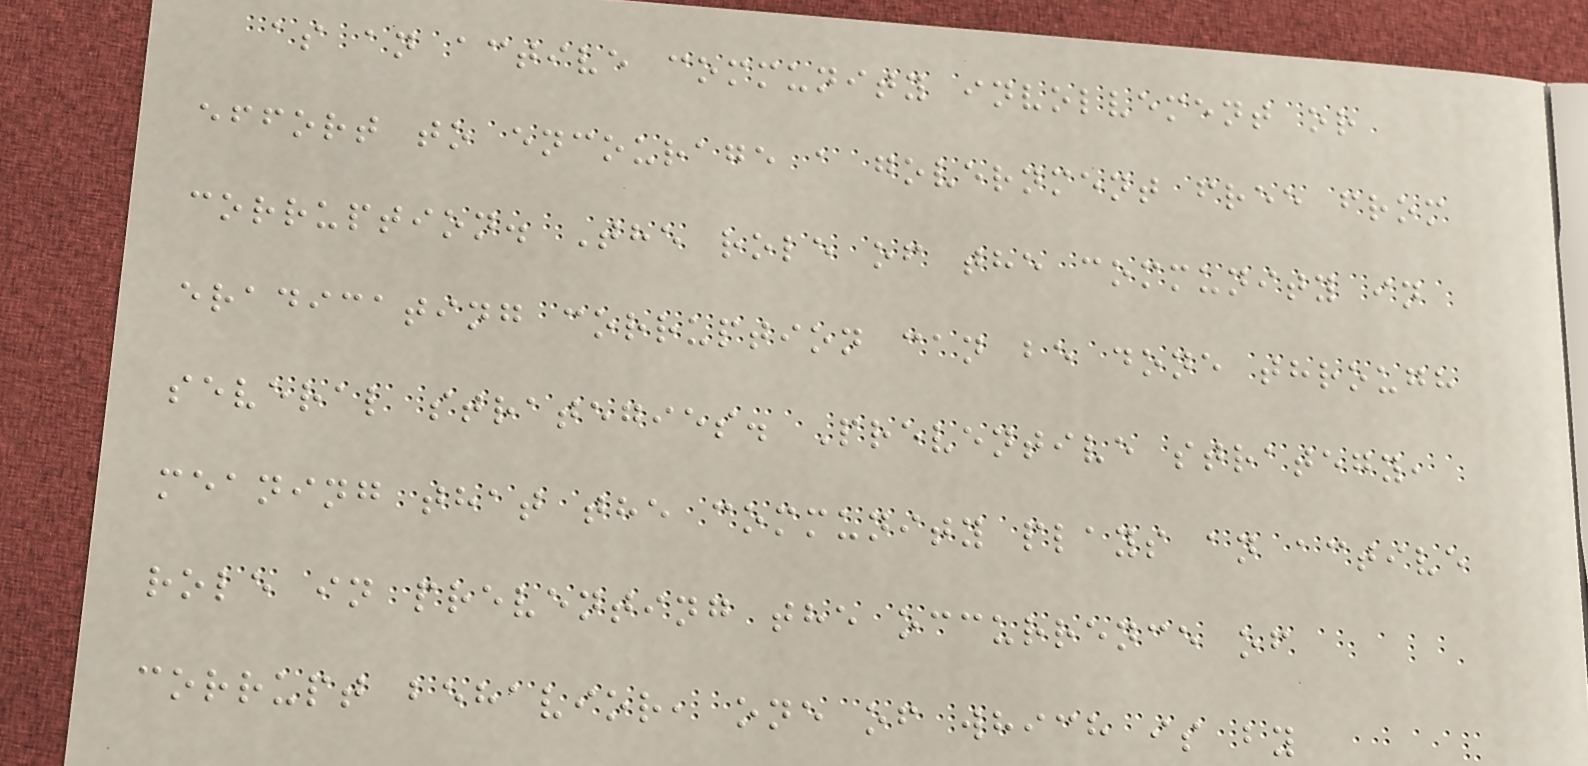as an active community involvement or
effort to encourage a government free from
corruption. The role of the community in
eradicating corruption can be done through
several strategies. Preventive strategy,
meaning that the community plays an active
role in preventing the occurrence of
corrupt behavior, one of which is by
